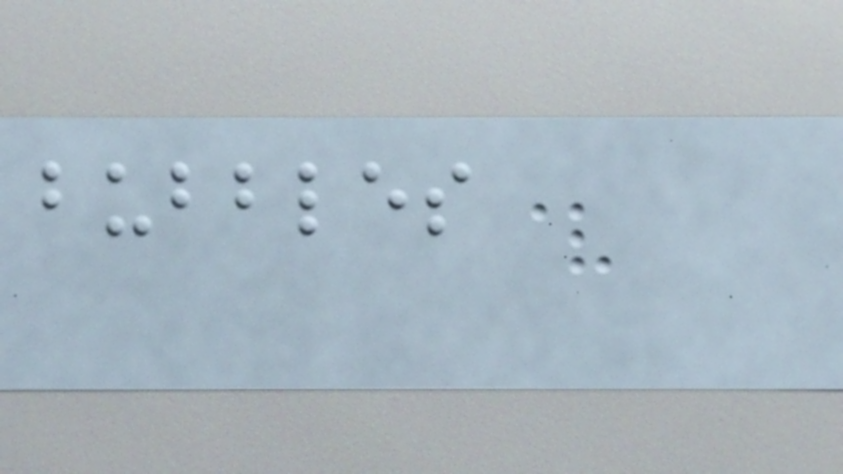bubbles
